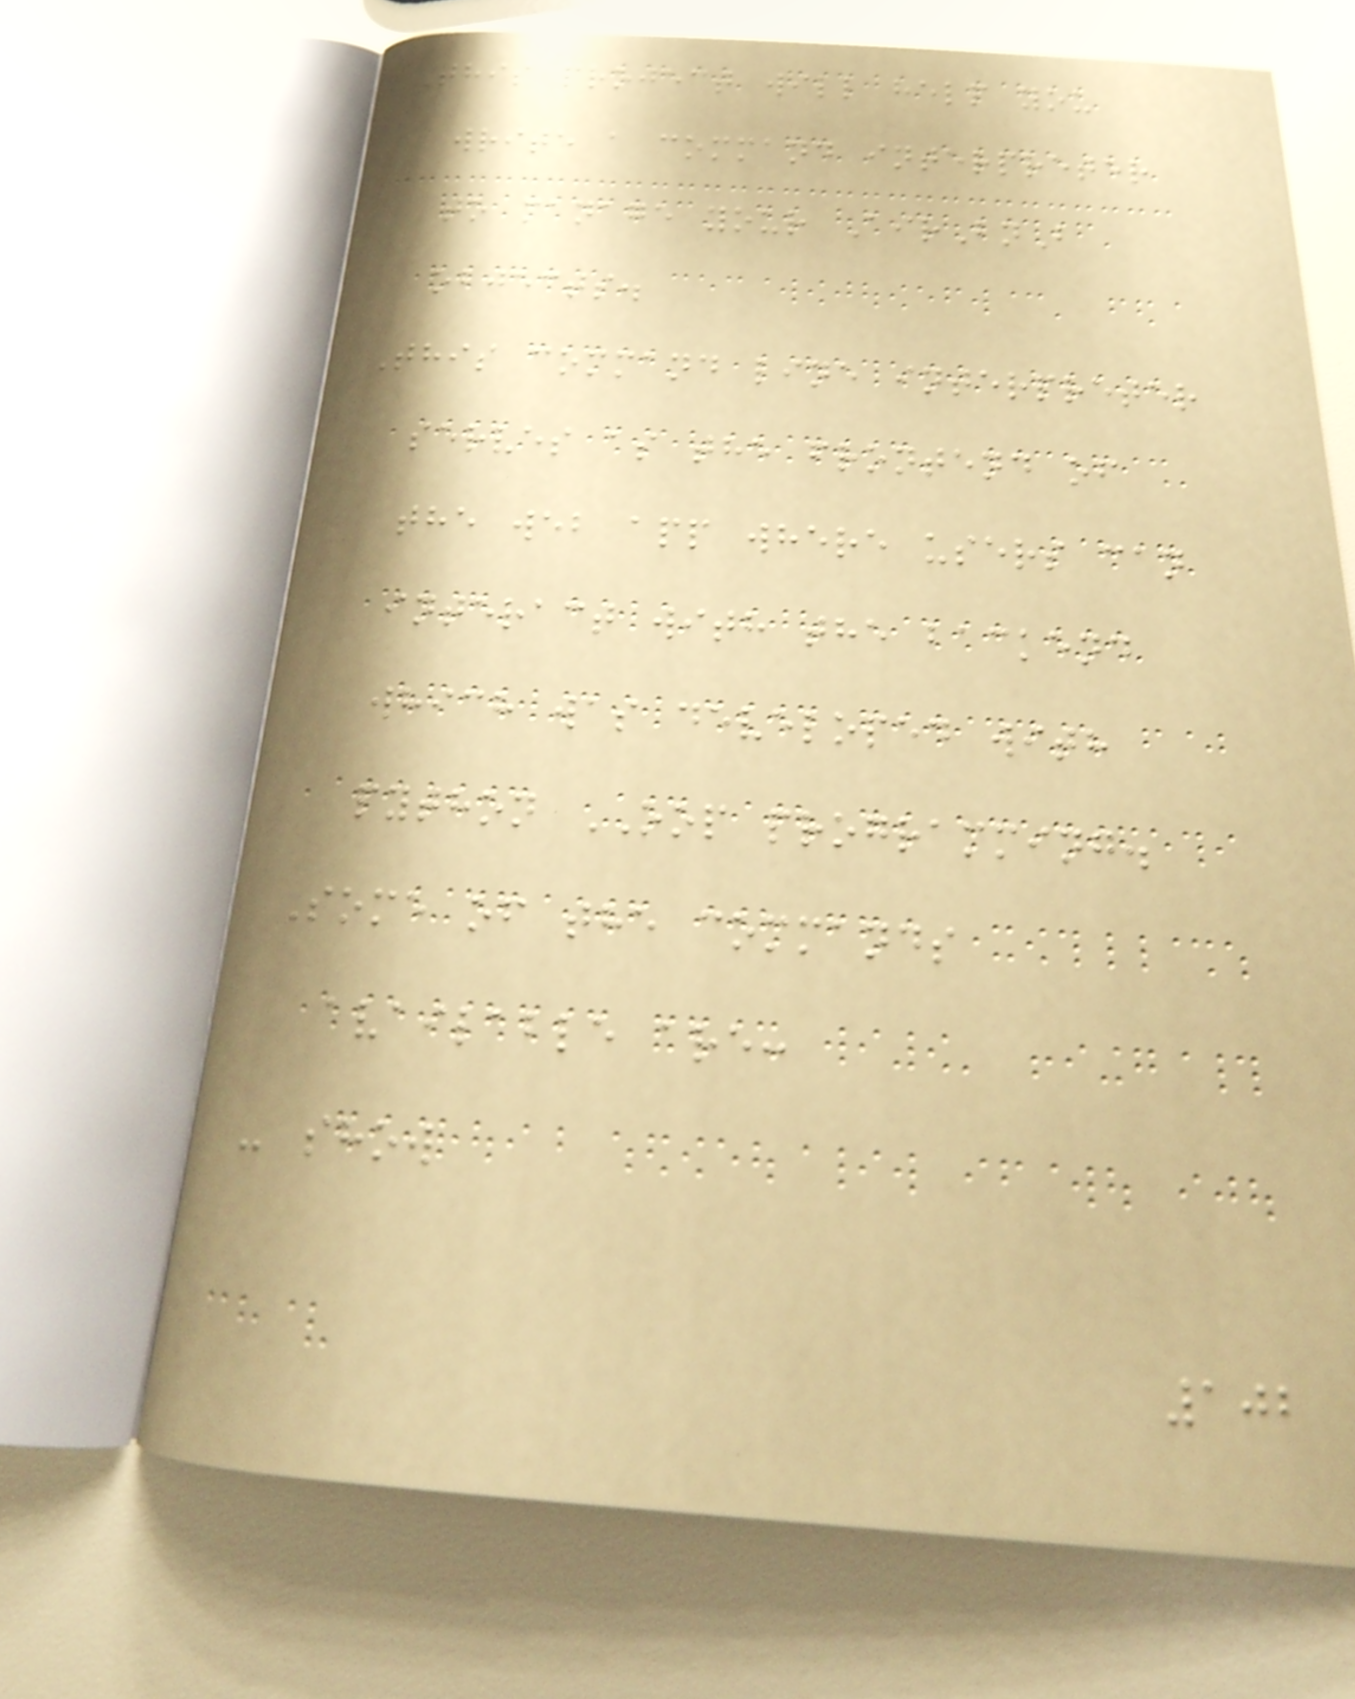This project will help you
write a command interpreter
to manage your AirBnB
objects.
This command line interpreter
serves as the frontend of
the web app where users can
interact with the backend
which was developed with
python OOP programming.
Some of the commands
available are:
- show
102
